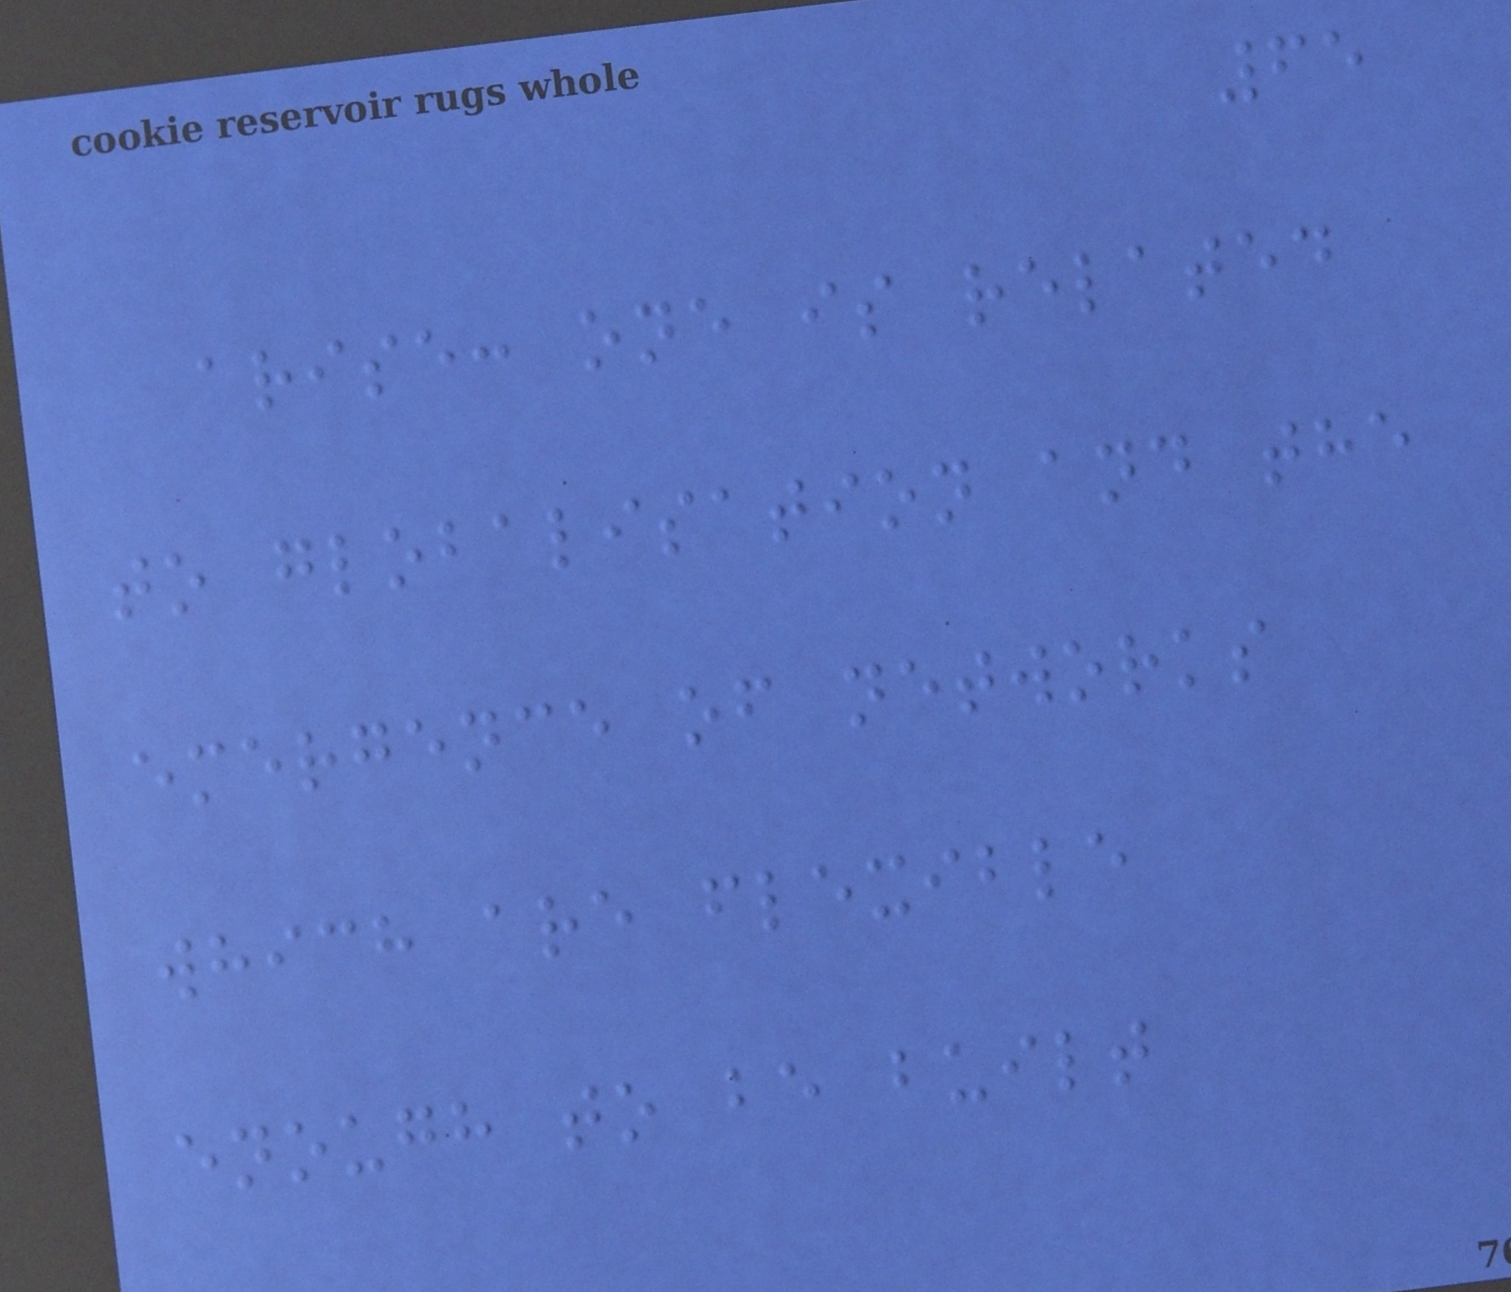65
arise: one is related
to globalisation and the
emergence of networks
which are flexible
enough to be built
